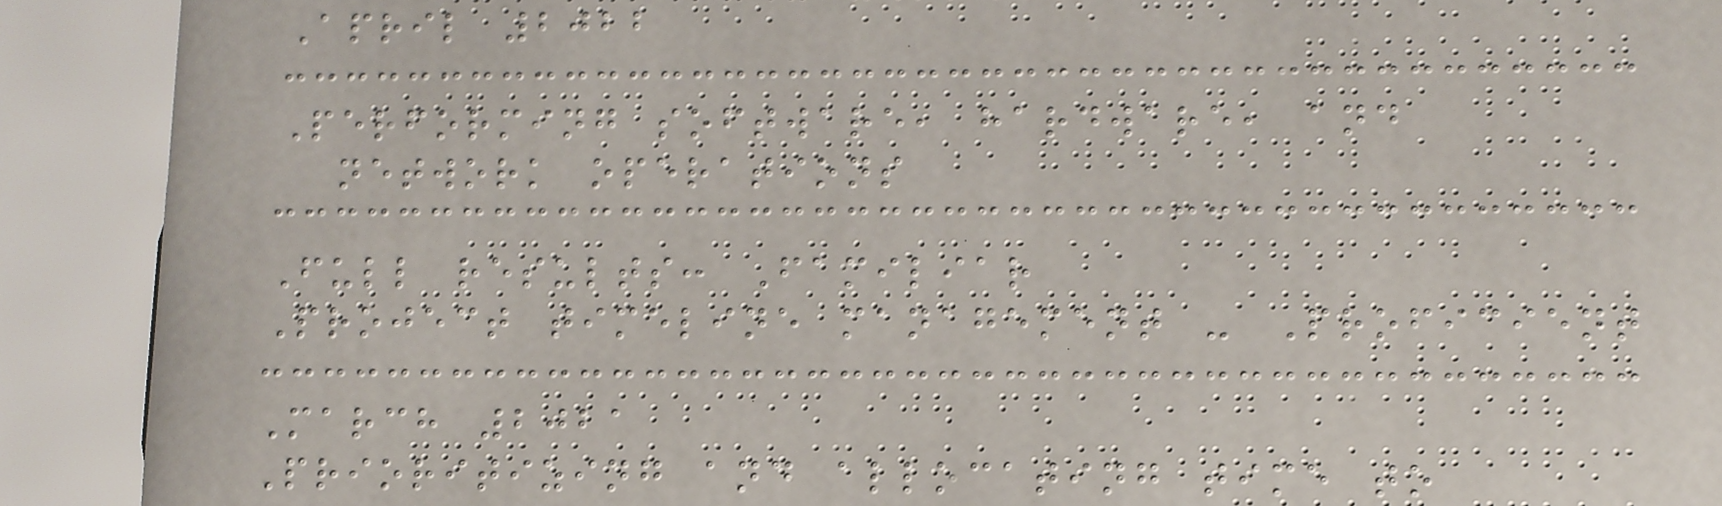April 2022
Performing software, hardware, and
network operations
Full results: Familiar
Project timeline management - Proficient
March 2021
Prioritizing and allocating time to
